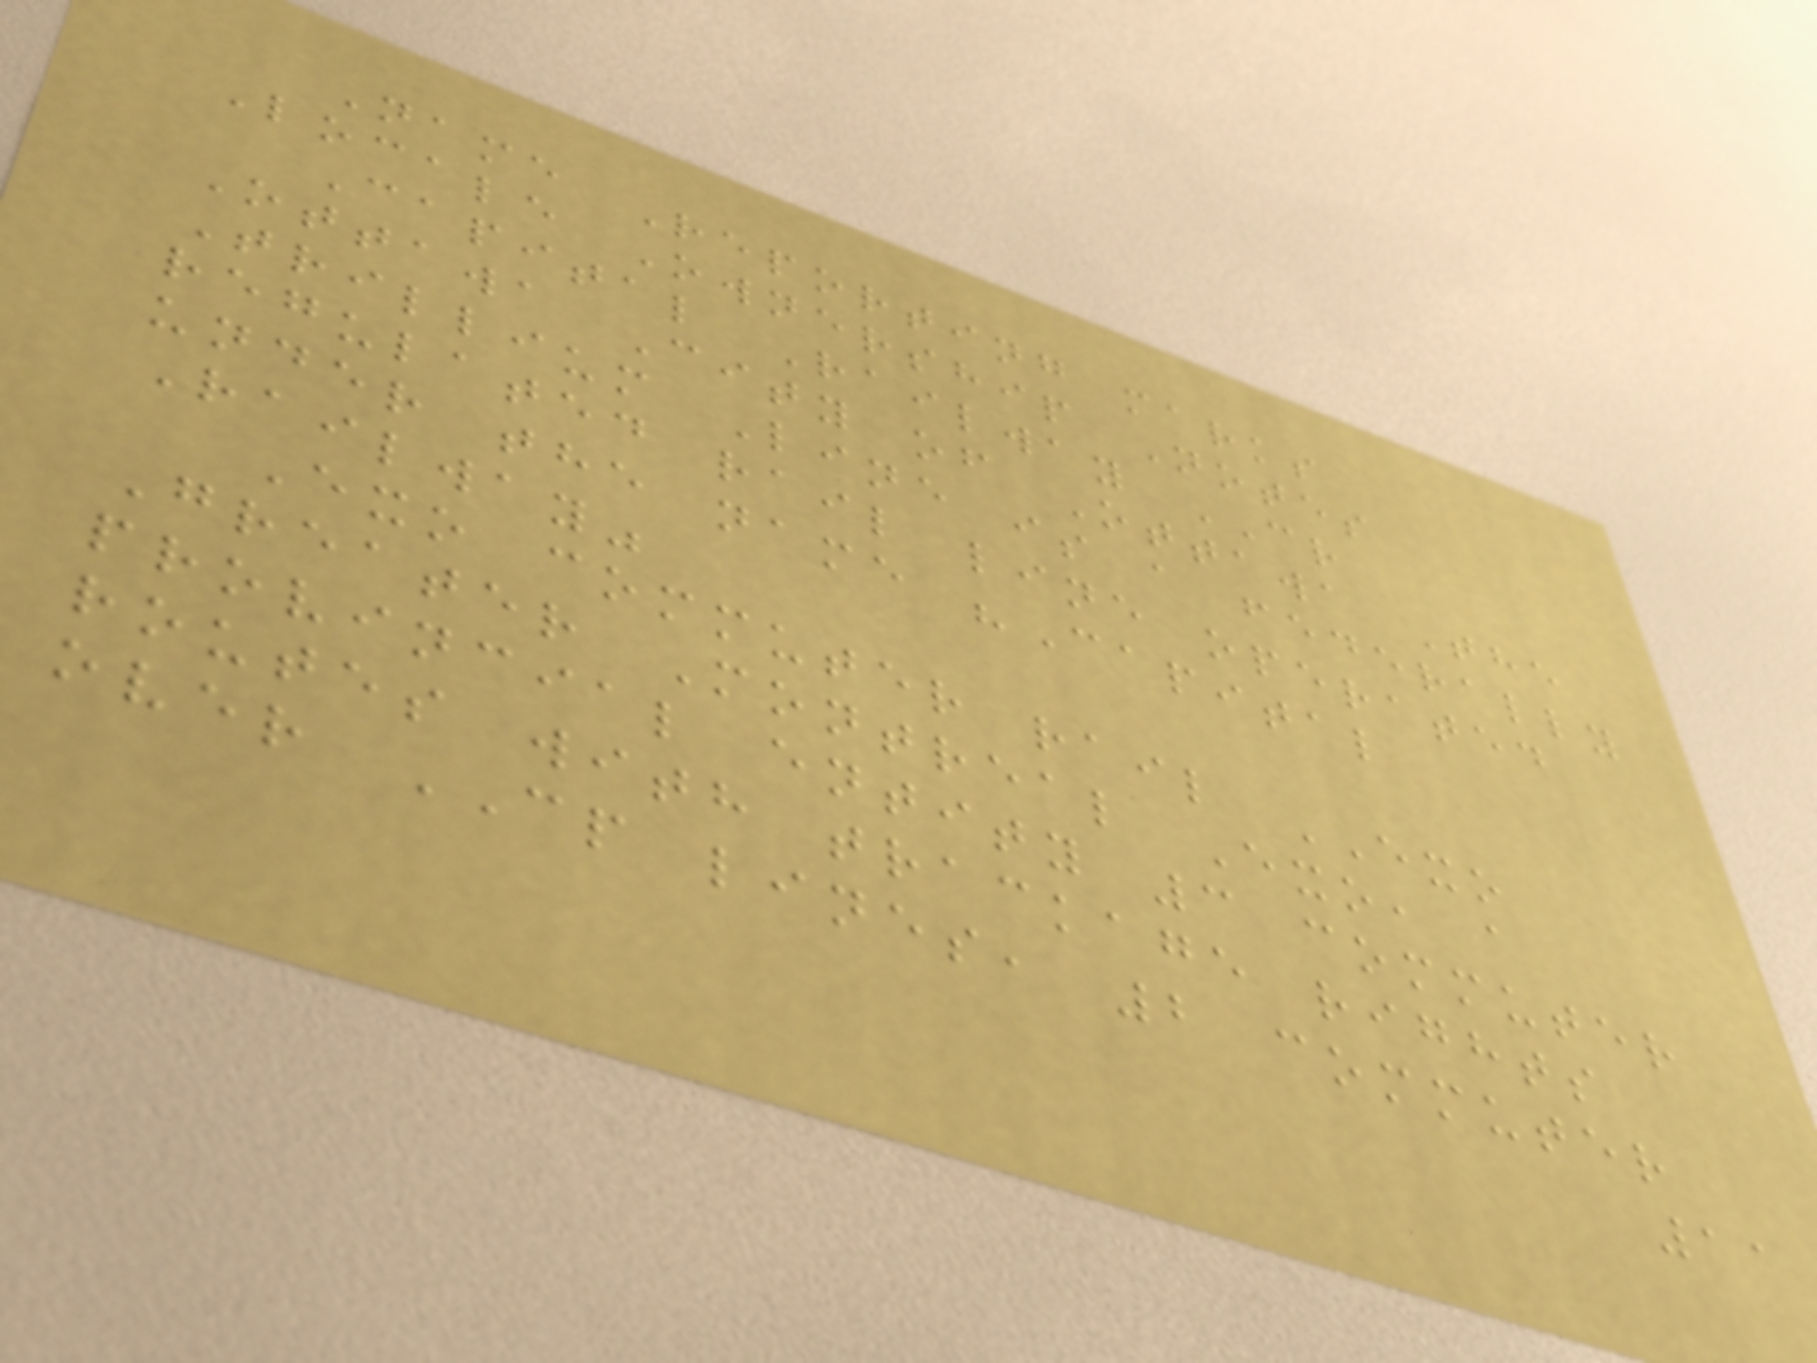Name Reporting marks
Locale Ownership Notes
Capital Railway CR
Ottawa City of Ottawa The
Trillium Line is a federally
regulated rail line operated
under the name "Capital
Railway"
Exo commuter rail EXO
Greater Montreal Exo, a
provincial entity 3 commuter
routes with trackage rights
over CP lines, 2 commuter
11
